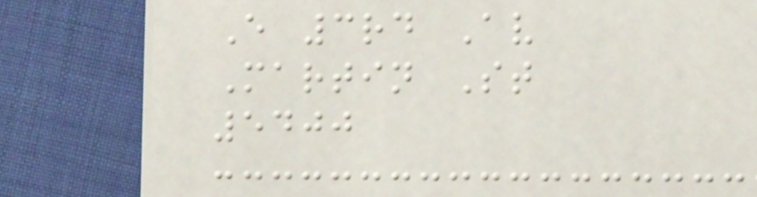E 3rd Av
Martin St
5400
